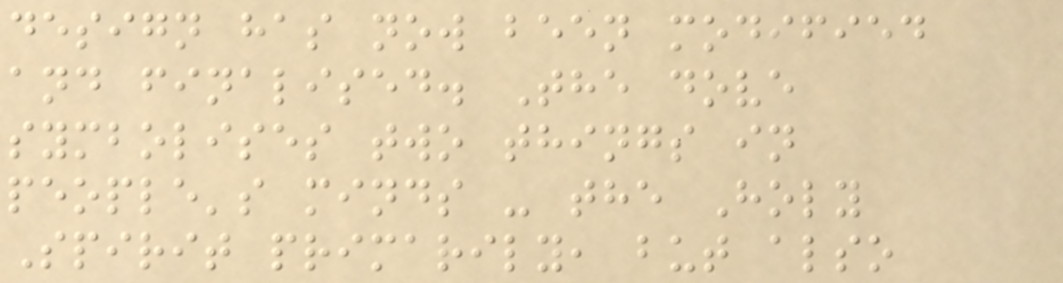design has now been modified
and finalised. The dove
symbolises two things in
people's minds - the Holy
Spirit primarily, but also
